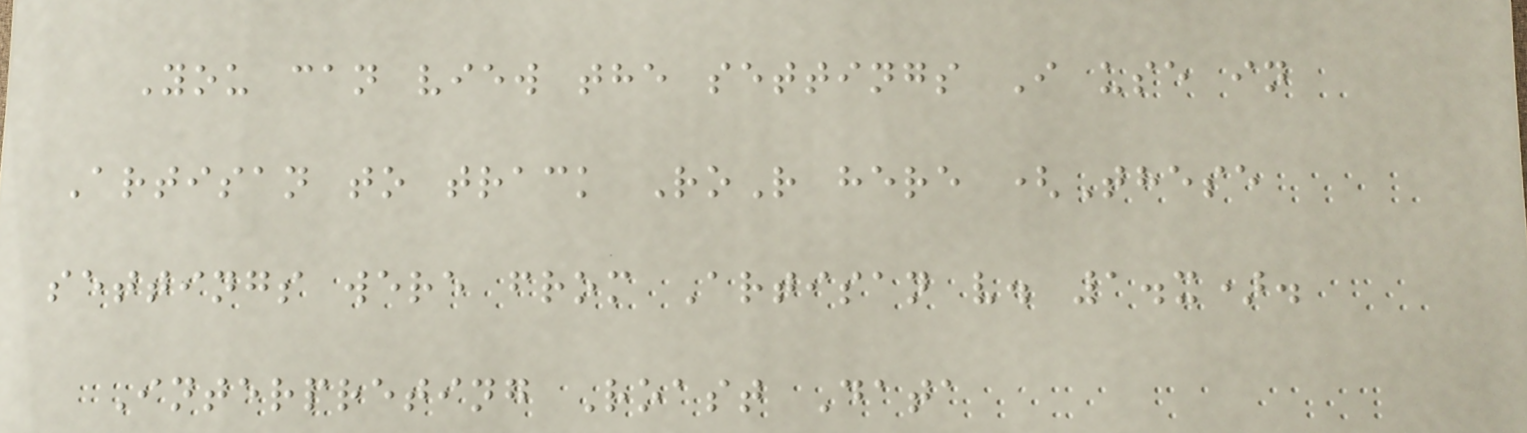You can view the settings I use in
Artisan to track RoR here (These
settings were from Artisan v. 1.x).
Interpreting Roast Data
